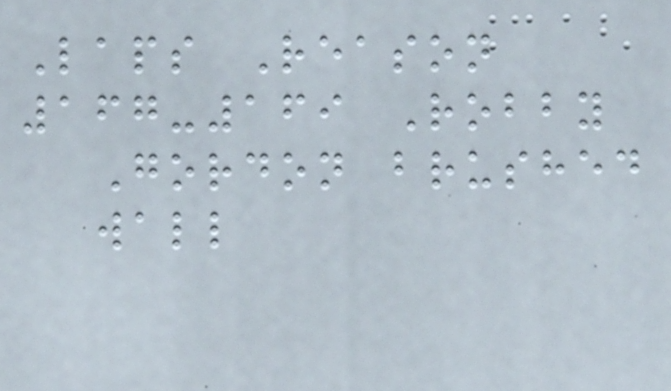Laps Reason
167-169 Robby
Gordon brushed
wall
